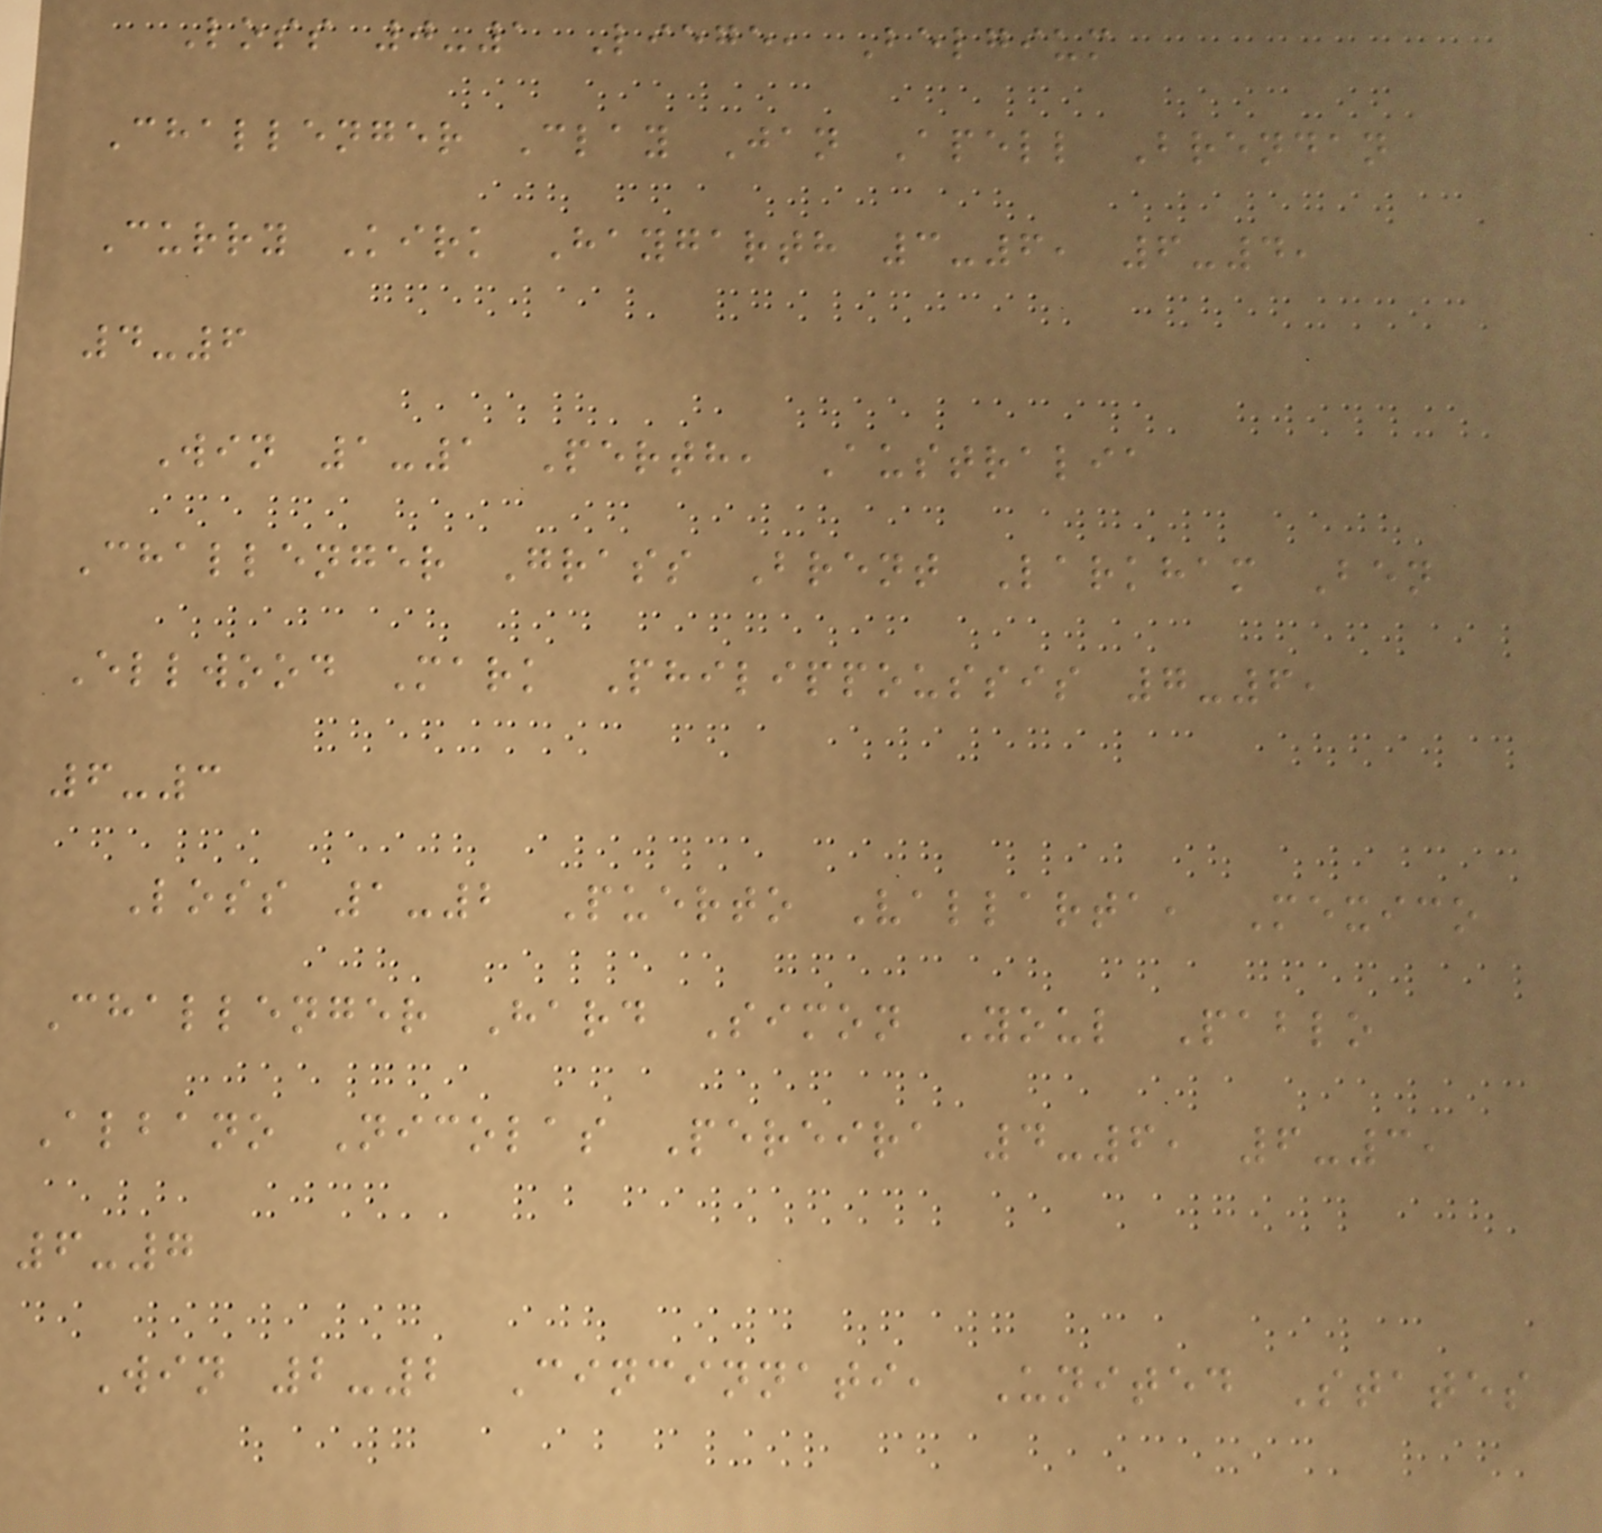Loss 0-1 Liege, Belgium
Challenger Clay Jan Apell Brendan
Curry Kirk Haygarth 3-6, 6-4,
4-6
Win 1-1 Perth, Australia
Challenger Grass Brent Larkham Ben
Ellwood Mark Philippoussis 7-6,
6-3
Loss 1-2 Puerto Vallarta, Mexico
Challenger Hard Simon Youl Pablo
Albano Nicolas Pereira 4-6, 6-3,
6-7
Win 2-2 Cincinnati, United States
